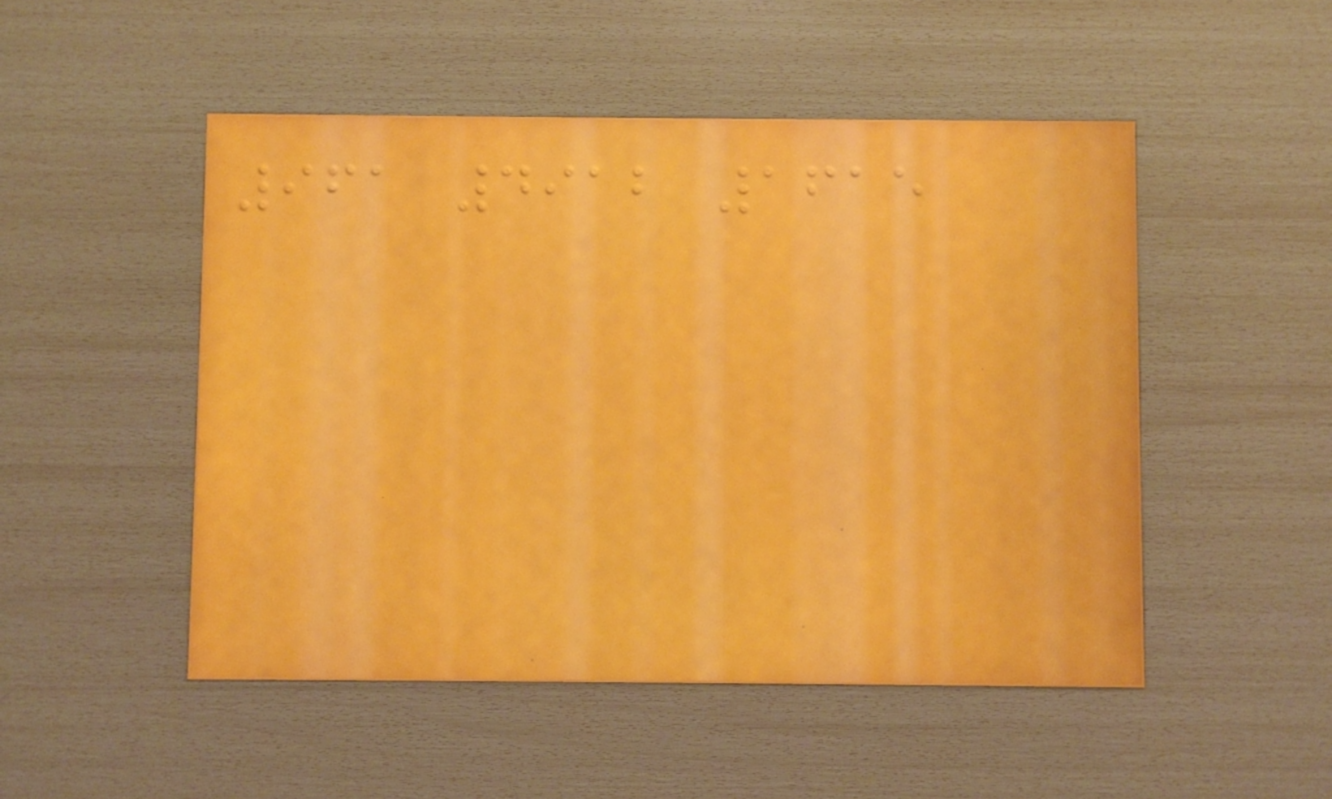961 4912 1615
